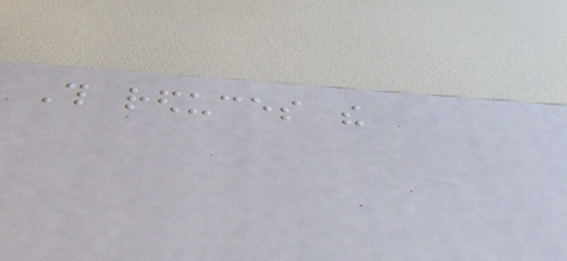This reduces the
